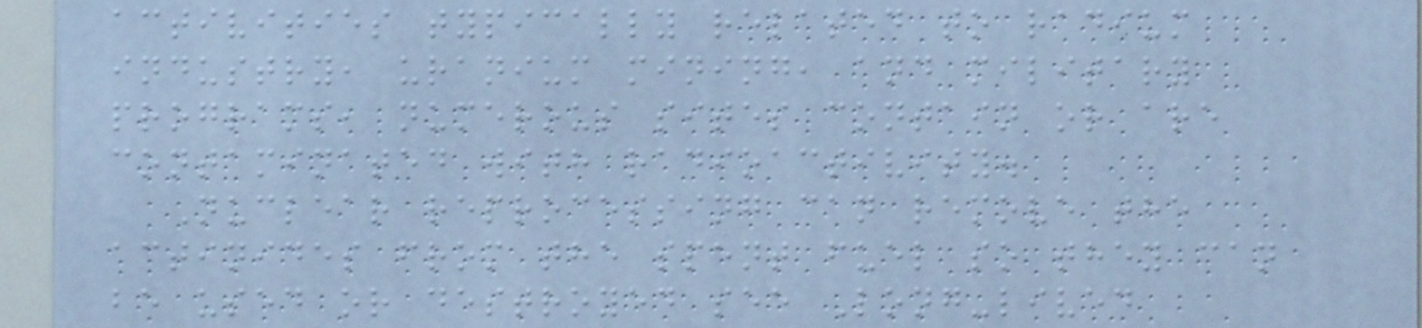activities typically related to radium
industry, uranium mining, and military
programs, numerous sites contain or are
contaminated with radioactivity.
Nuclear reprocessing can remove the
actinides from the spent fuel so they can
be used or destroyed see Long-lived
